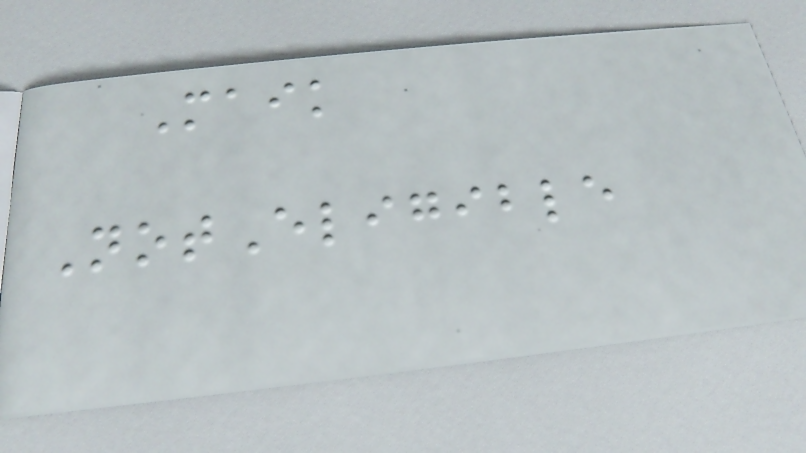Maik
NotEligible
